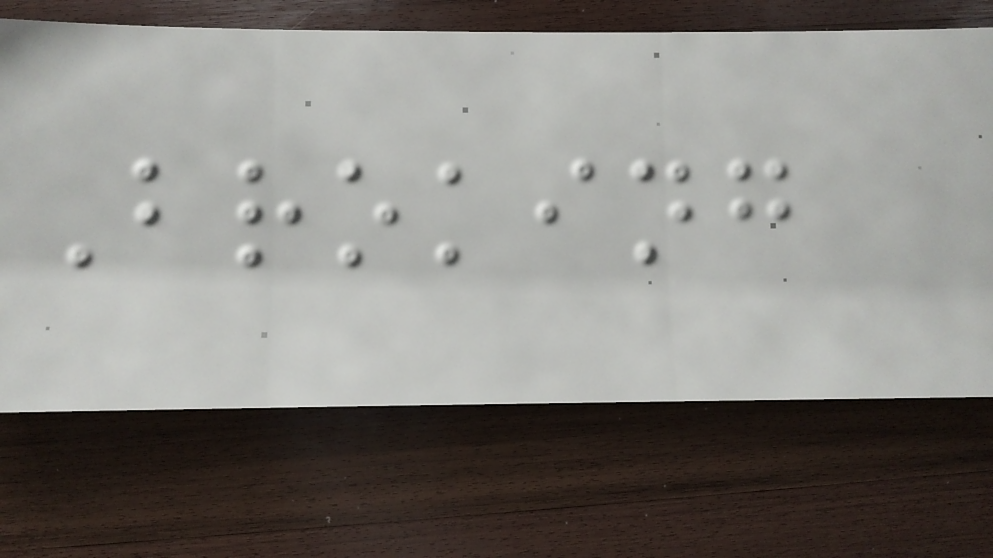Broking
